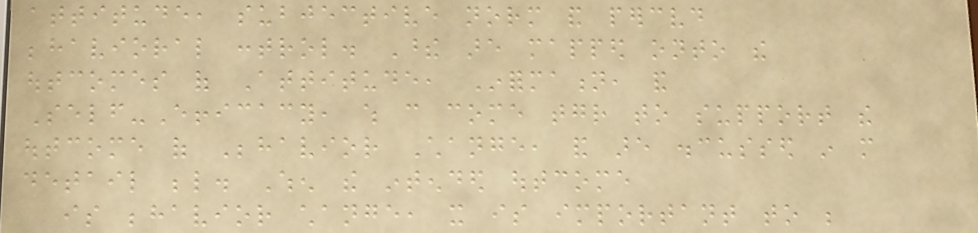attitude, subjective norm and perceived
behavioral control. These are mapped onto the
outcomes of Attitude, Information, and
Self-Efficacy, which can come together to support the
outcome of Behavior Change, and are discussed in more
detail below. When the intended outcome
is behavior change, it is important to be
